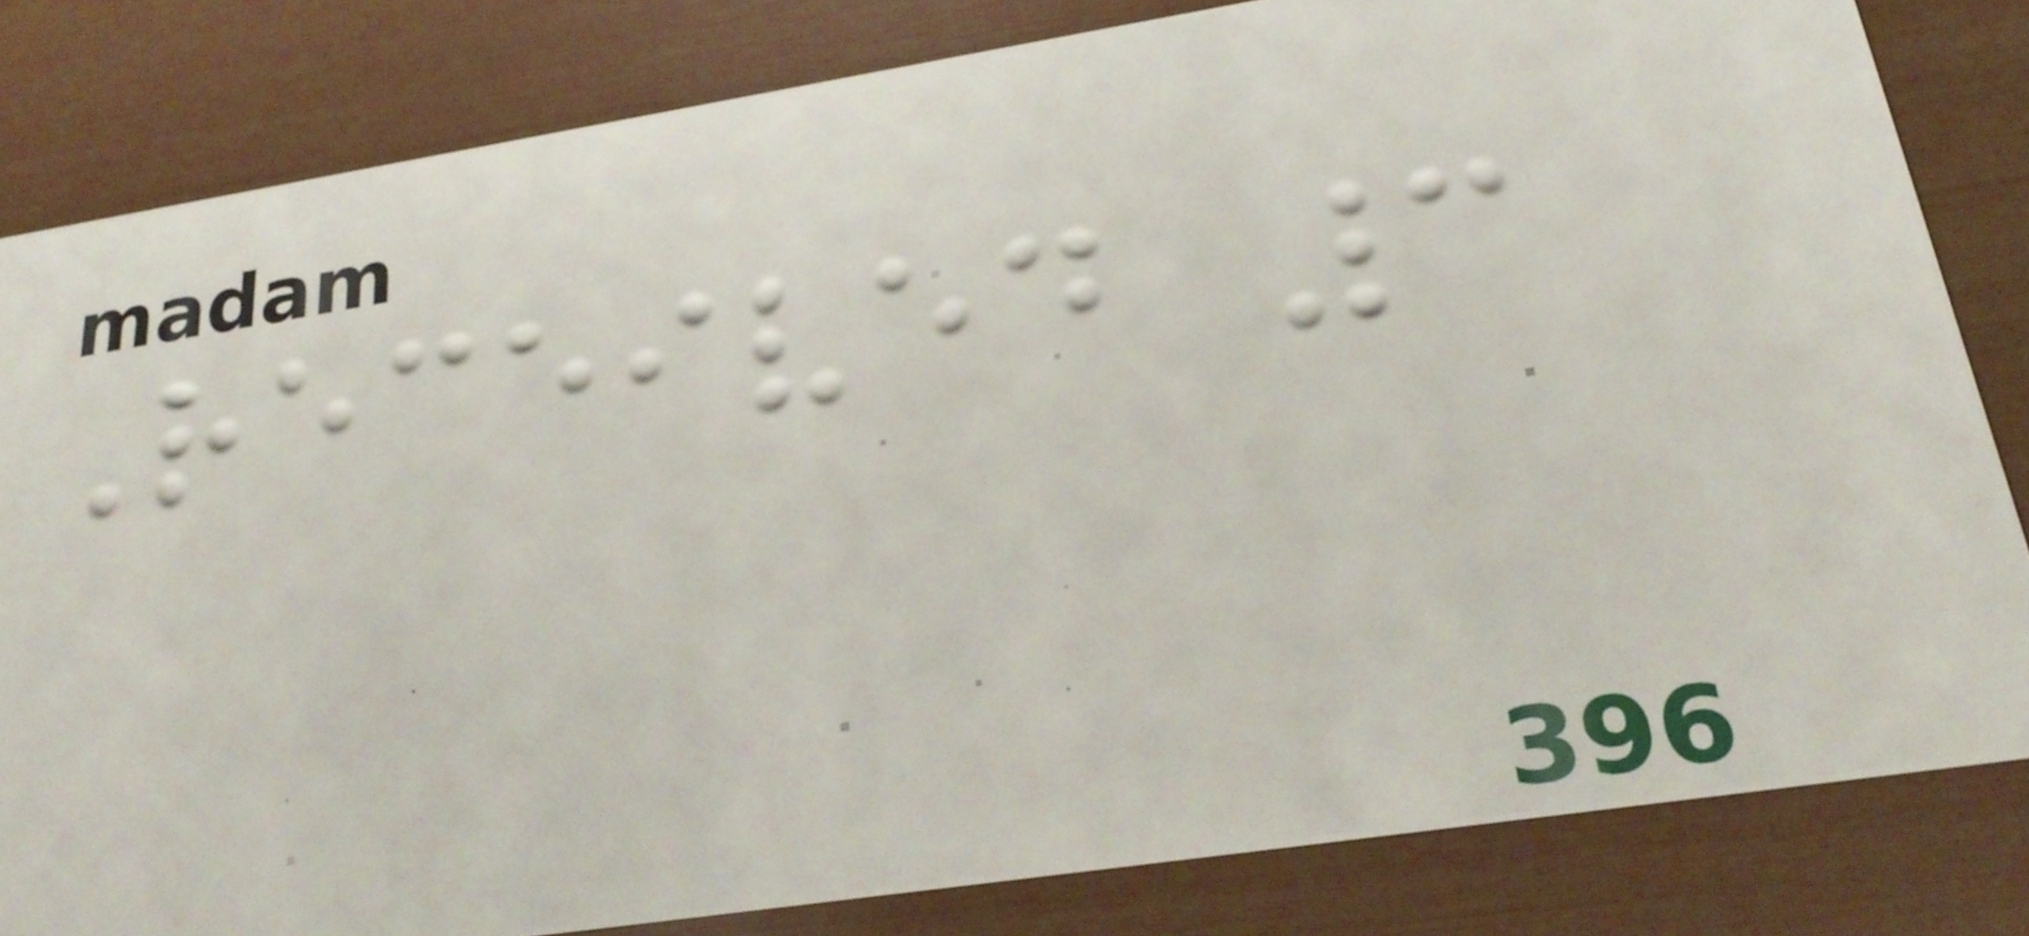Received 3
